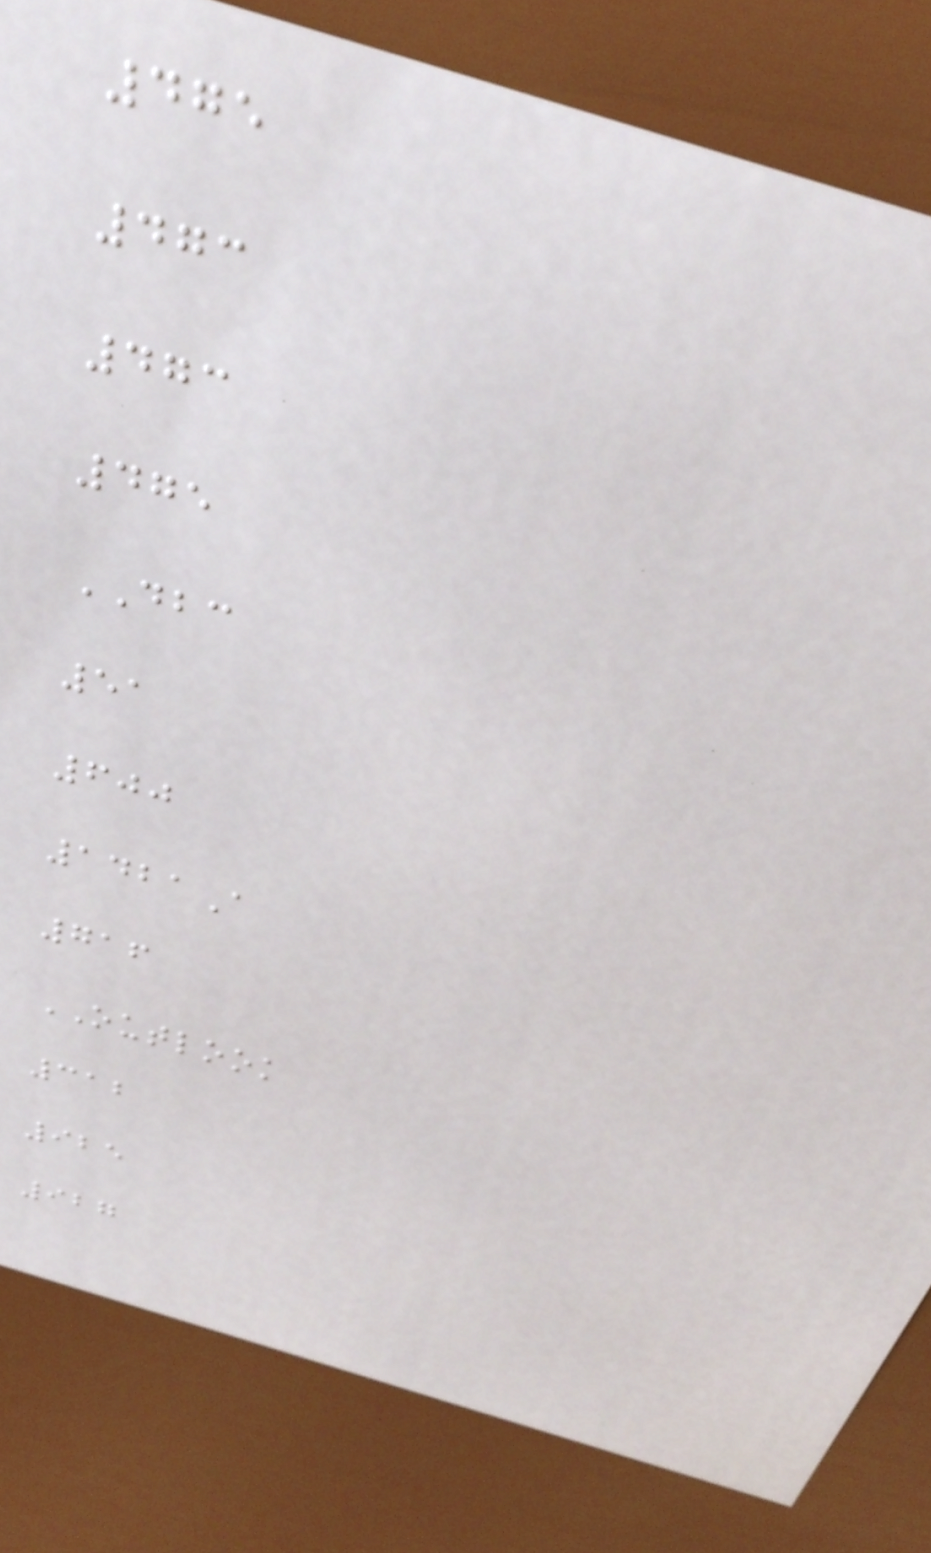475
473
473
475
DBC
51
600
1421A
716
OUTLOOK
312
925
927
